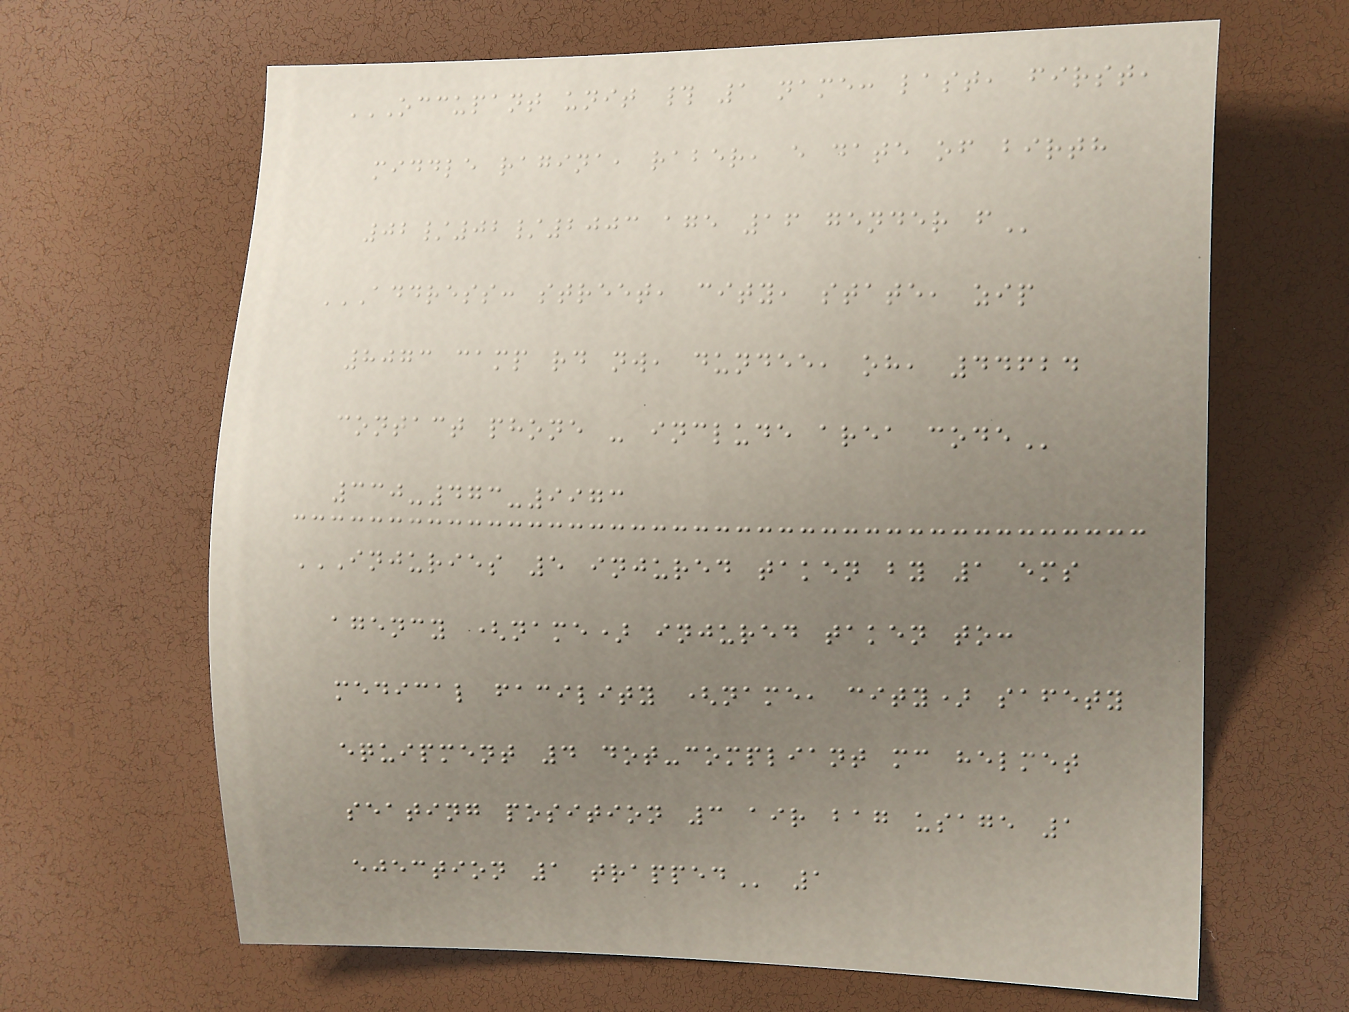OCCUPANT UNIT # 1 NAME: LAST, FIRST,
MIDDLE RAGINA, RABER, E DATE OF BIRTH
02/02/2003 AGE 16 GENDER F
ADDRESS: STREET, CITY, STATE, ZIP
8073 CAMP RD NW, DUNDEE, OH, 44624
CONTACT PHONE - INCLUDE AREA CODE
330-473-9973
INJURIES 5 INJURED TAKEN BY 1 EMS
AGENCY (NAME) INJURED TAKEN TO:
MEDICAL FACILITY (NAME, CITY) SAFETY
EQUIPMENT 4 DOT-COMPLIANT MC HELMET
SEATING POSITION 3 AIR BAG USAGE 1
EJECTION 1 TRAPPED 1
